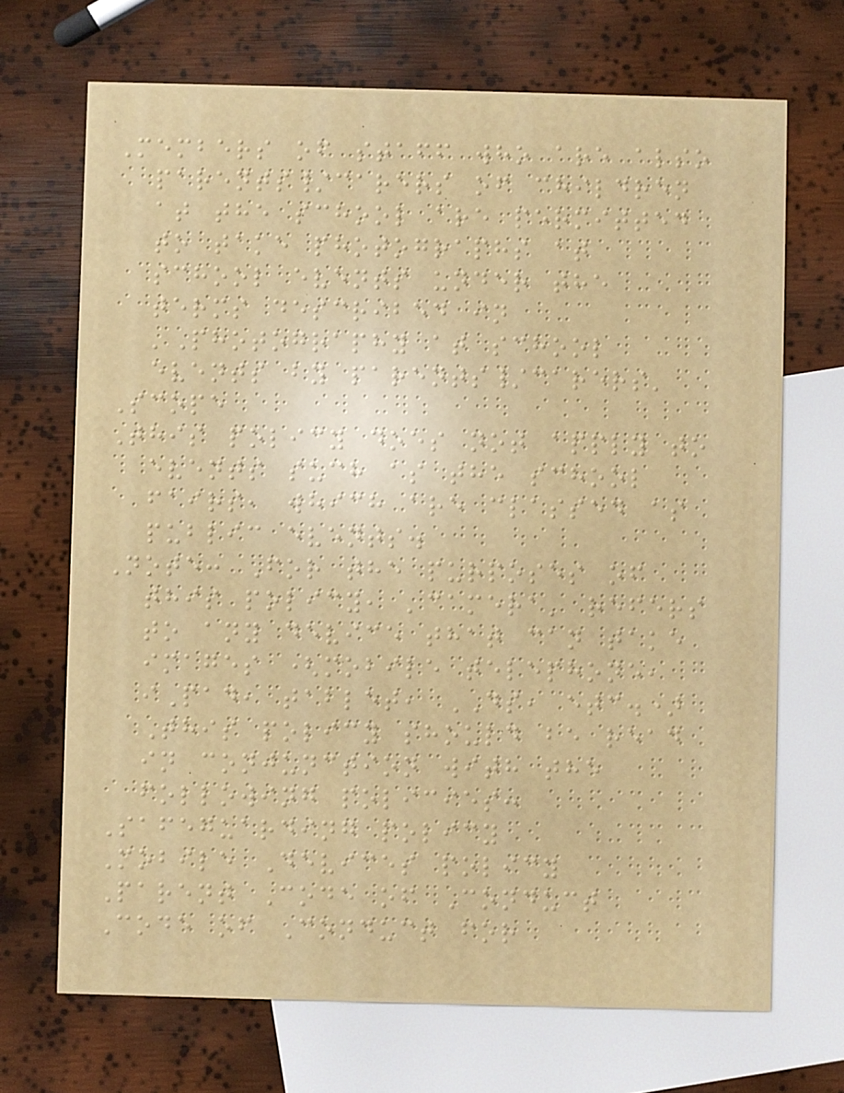Members of staff who are also
parents/carers of children
at the school are permitted
to take photographs at
school events under the
terms described in
'Photography at school
events by parents/carers'
Scope
This policy does not apply to
events such as the school
fairs, which are classed as
public events.
Note: For the purposes of
this policy, 'camera' refers
to any device that can take
images (mobile telephone,
iPad, tablet, DS, etc.)
This policy should be read
in conjunction with the
following policies:
Safeguarding policy
Mobile Devices policy
Parent Code of Conduct
Code of Conduct for
